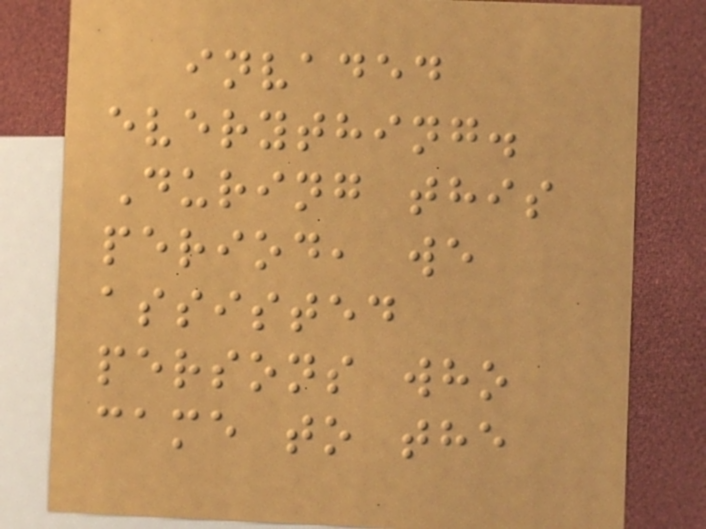invaded
everything.
During this
period, we
assisted
persons who
came to the
